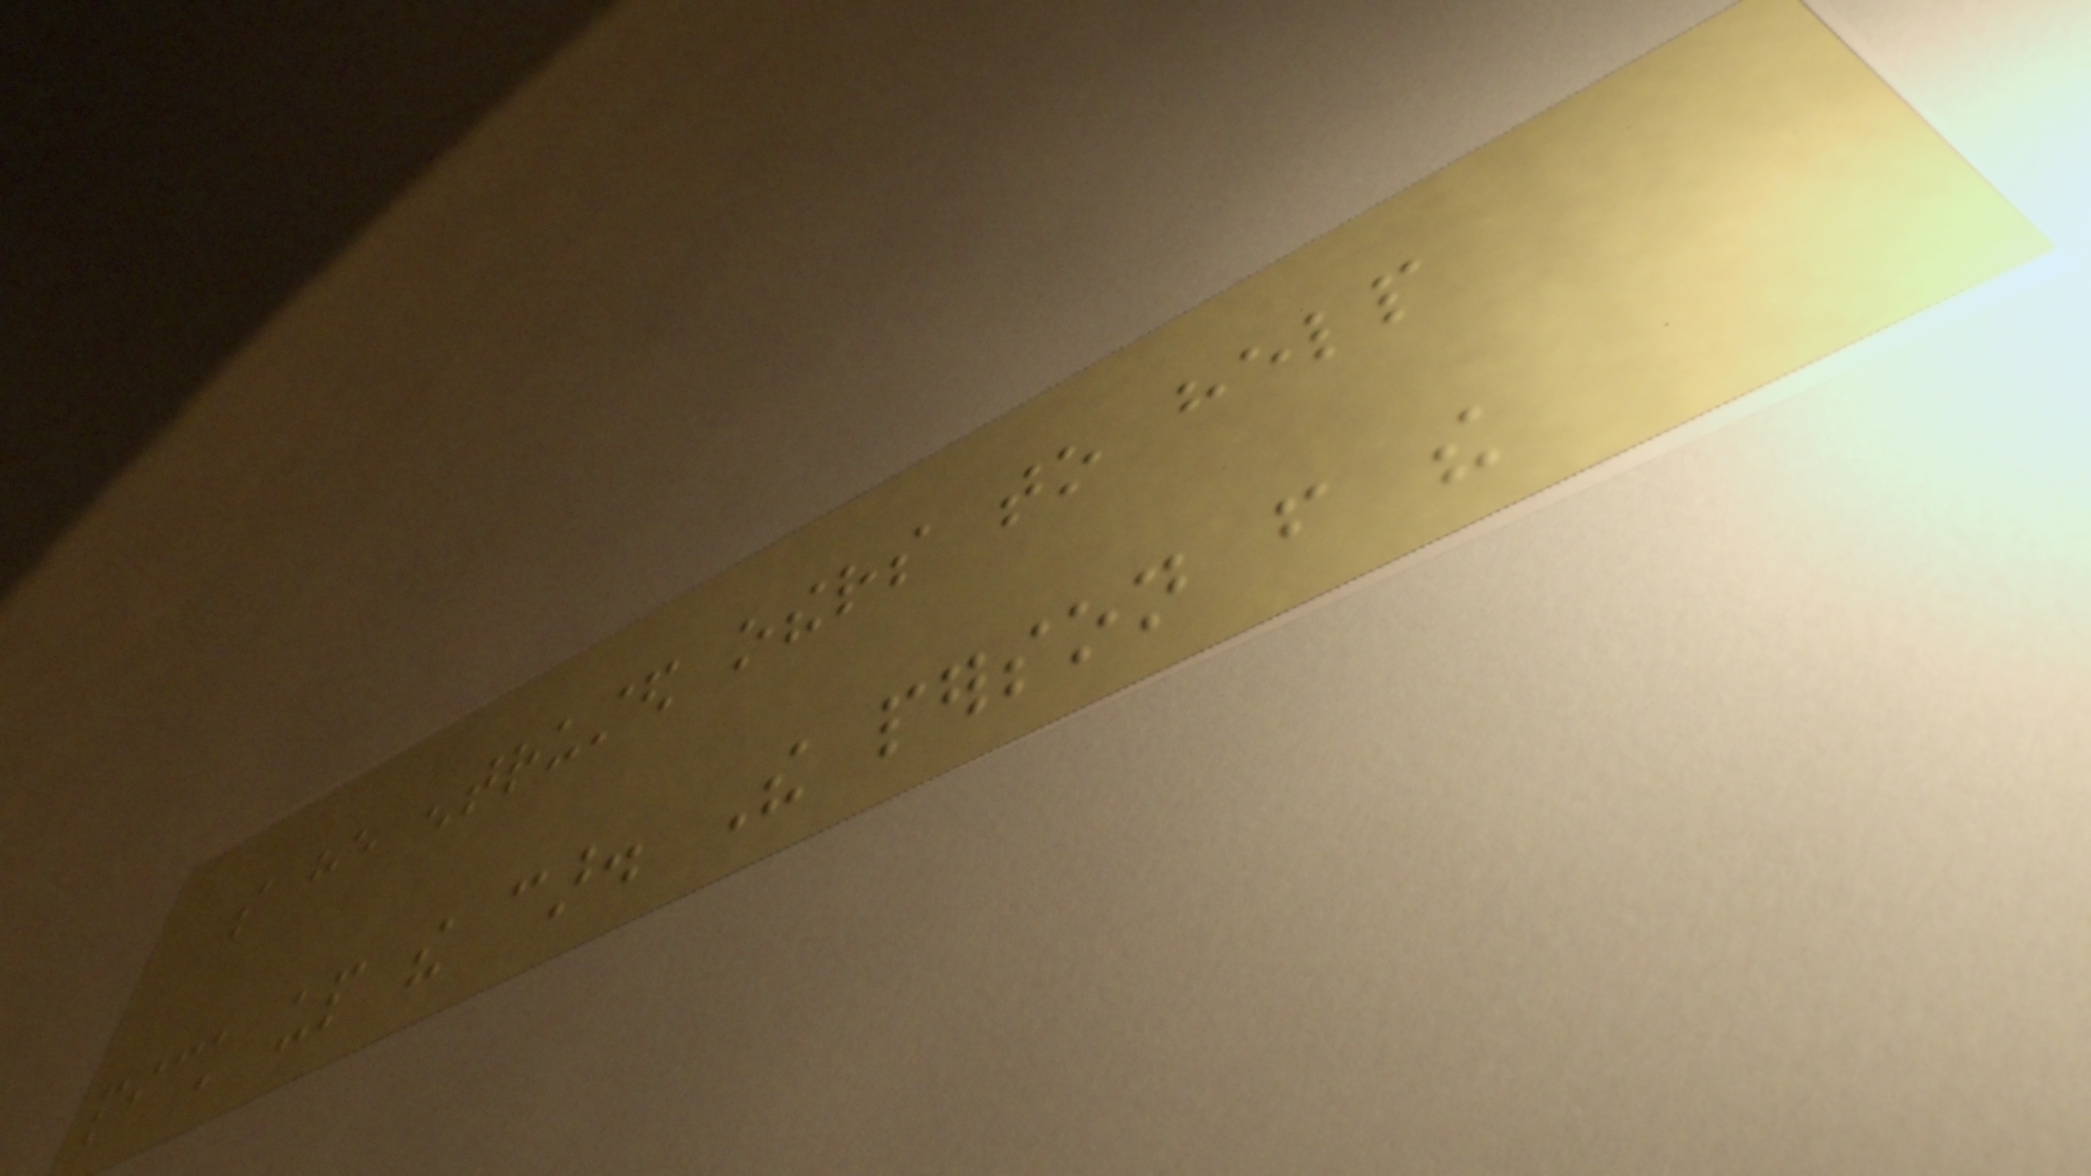so he entrusted others to help
pick up the car. The person from the
